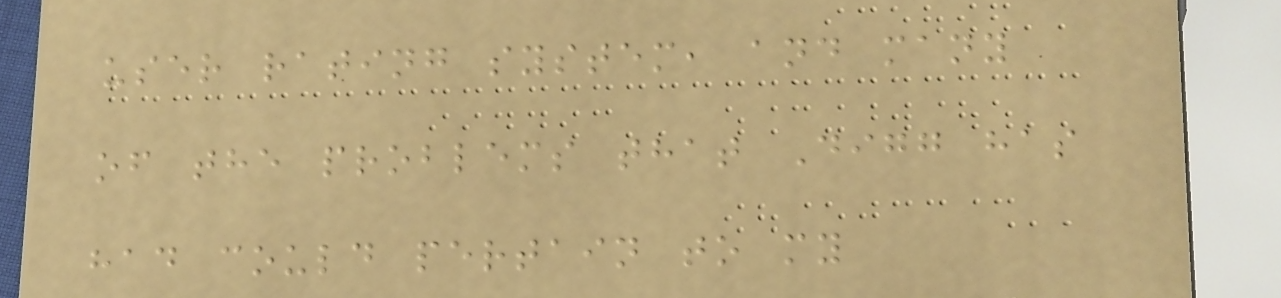user rating system, and many
of the problems that Digg has
had could pertain to my
